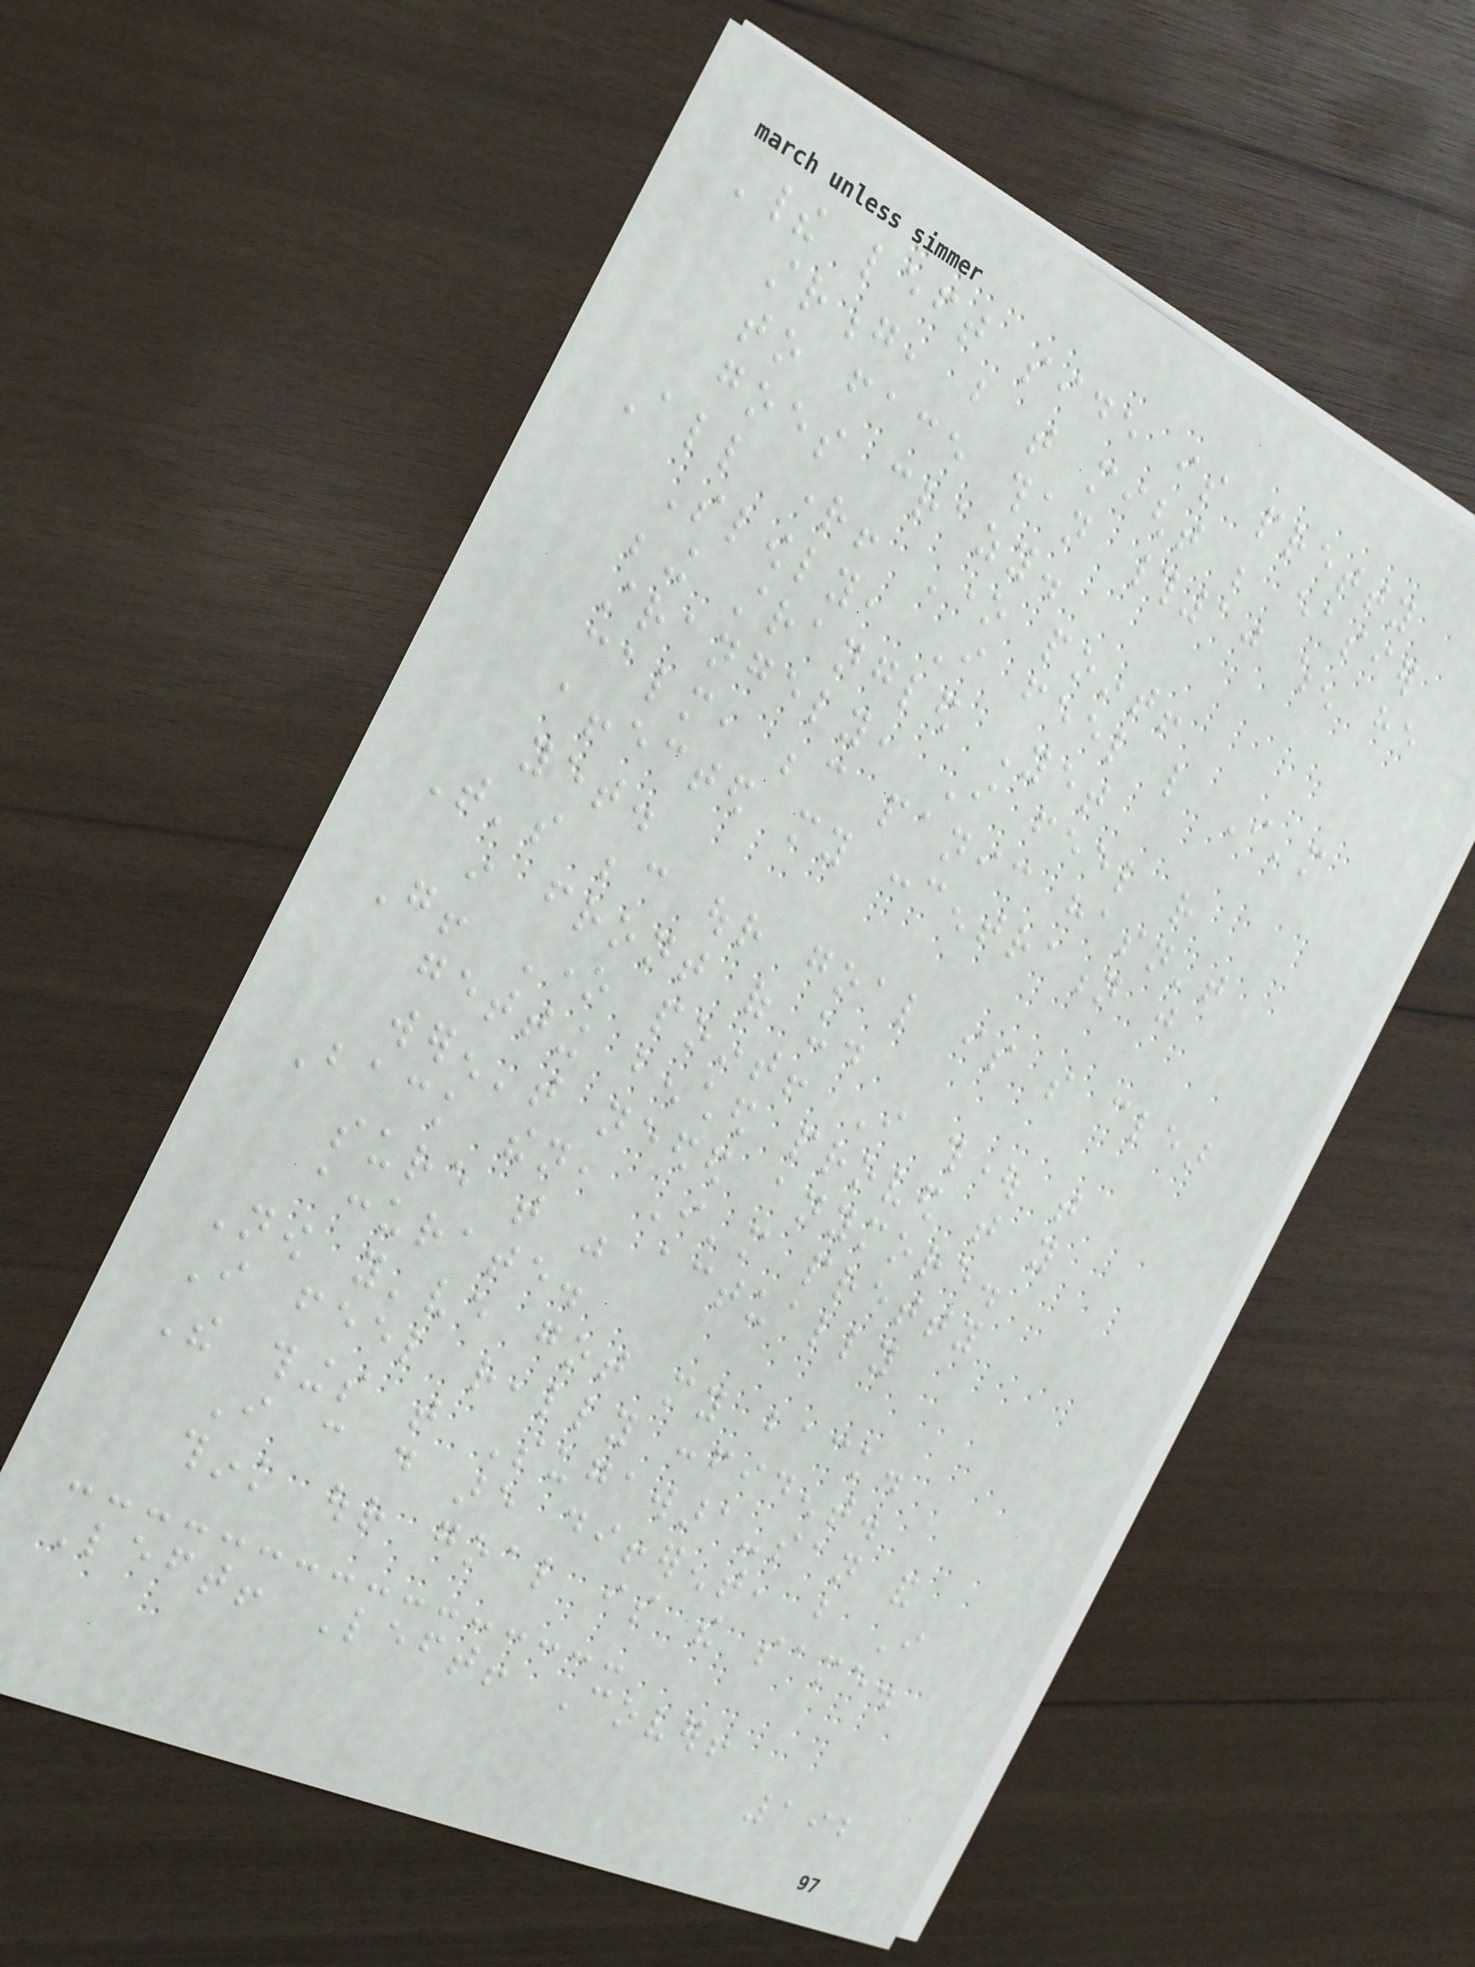Their left side is pretty
strong, but that might be easier
to face than #10 when he
goes crazy.
All right! One point!
Slowly, I feel like I'm
being strangled Yet
strangely, I feel rather
calm, because panic hasn't
affected my concentration just
yet.
That's because our goal is so clear
in front of us.
Go! One point! I thought that
getting benched proved that you
weren't needed anymore.
Back then, I'm pretty
sure that was actually
accurate.
Now you've got my back.
I feel really confident.
The things that Sugawara-san and
I can do are different, but I
think our goal is the same.
Left! Left! Cover!
192
